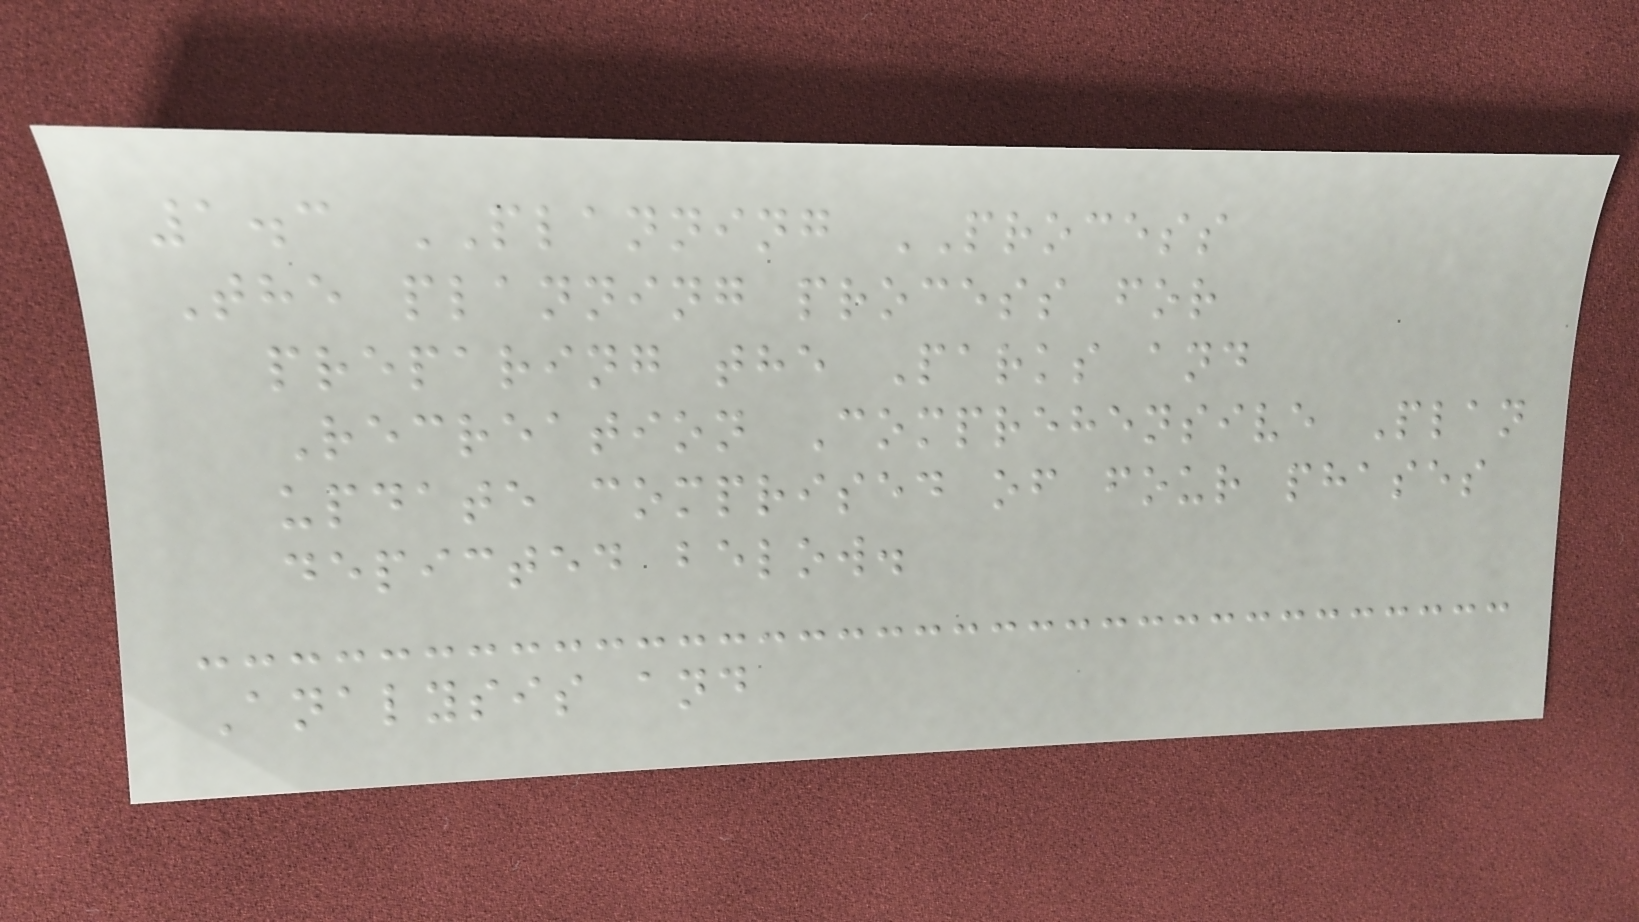1.3 PLANNING PROCESS
The planning process for
preparing the Parks and
Recreation Comprehensive Plan
update comprised of four phases
depicted below.
Analysis and
